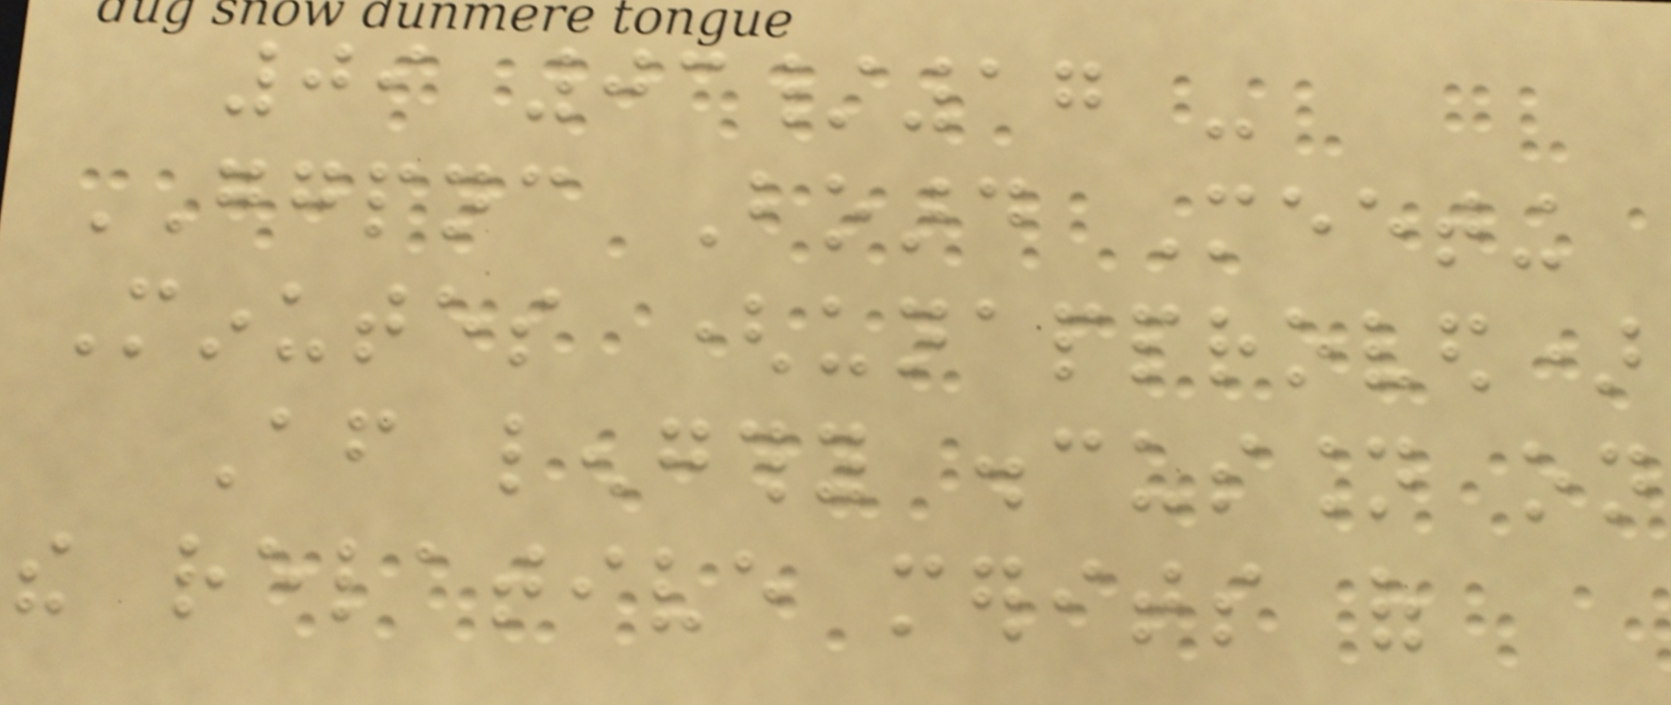09 03/17 -
GGPNC Board Meeting
Minutes (unapproved)
After lengthy discussion on
the relative merits of
